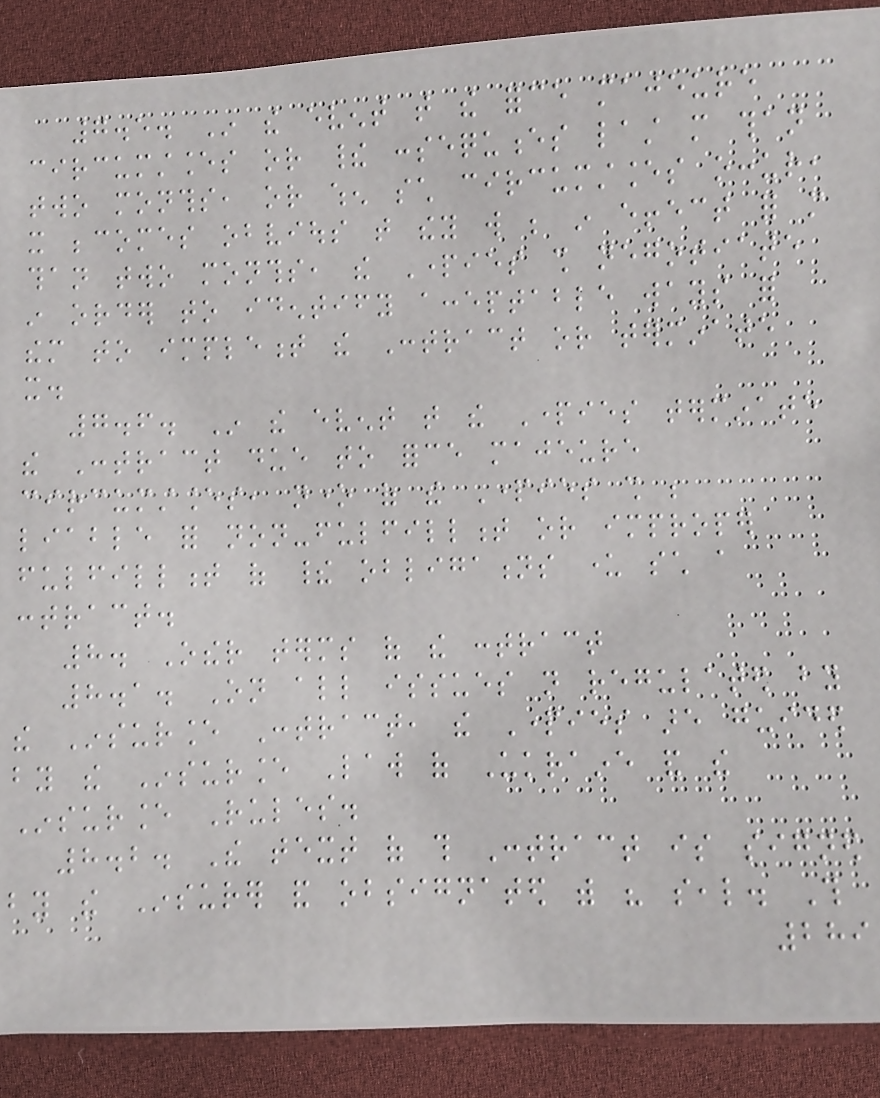7.5. In the event that the force majeure
circumstances or their consequences last more than
two months, or when such circumstances occur,
it becomes obvious that they will be in effect for more
than two months, the Parties shall negotiate
in order to identify acceptable ways for
them to implement the Contract or terminate
it.
7.6. In the event that the Parties terminate
the Contract due to force majeure
circumstances, none of the Parties shall be
liable for non-fulfillment or improper
fulfillment of their obligations under such a
contract.
8. Other terms of the contract
8.1. On all issues not regulated by
the Insurance Contract, the Parties are guided
by the Insurance Law of Ukraine and the
Insurance Rules.
8.2. The text of this Contract is signed
by the Insurer and obsignated with his seal. This
289
